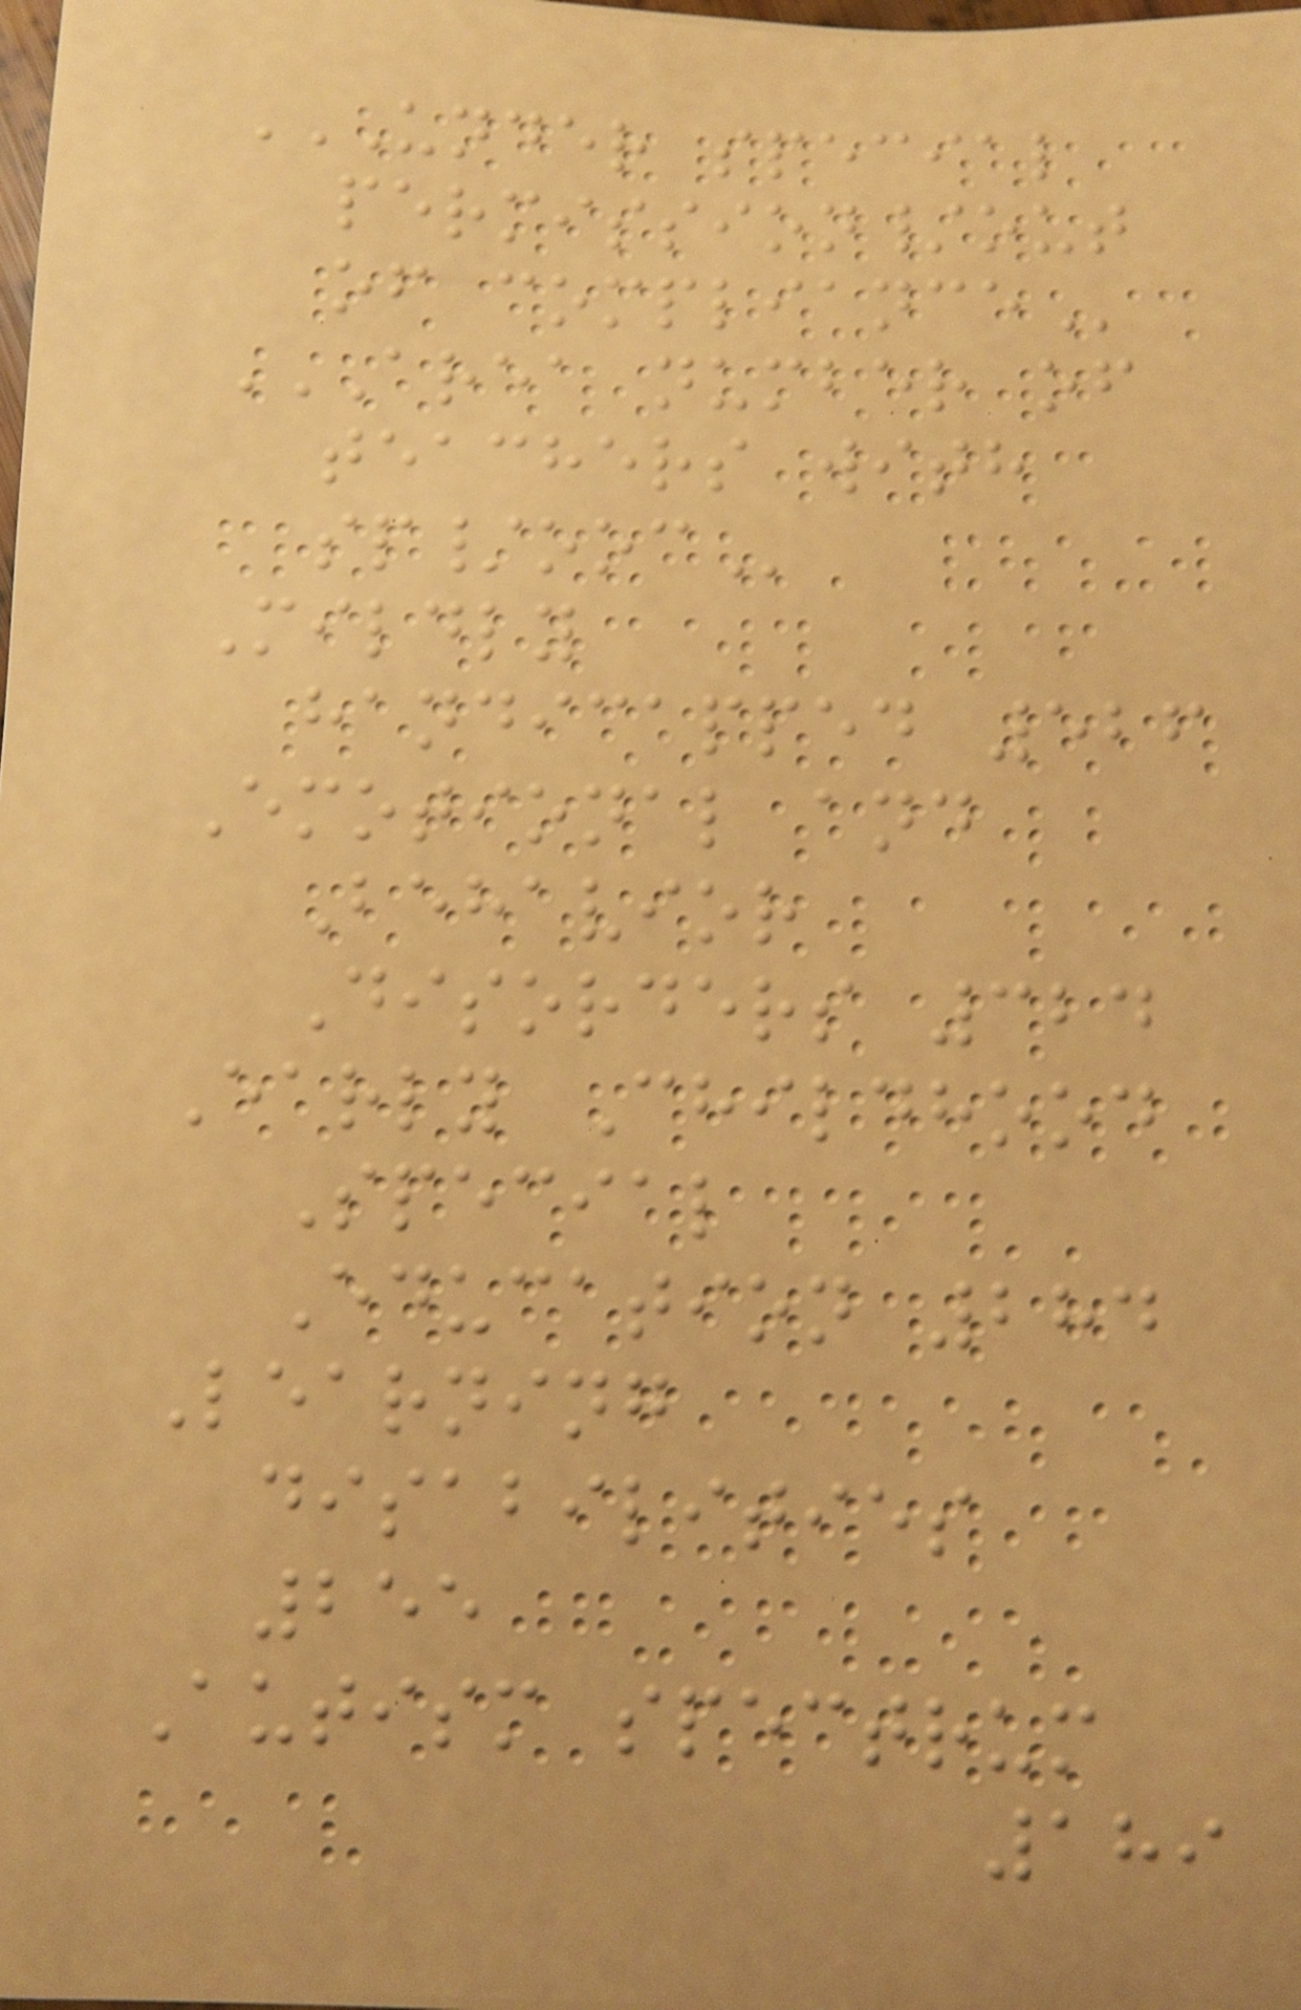UNDER SPECIAL
PERMISSION/OUT
OF COMPLIANCE
AREA NUMBER OF
TEACHERS WITH
SP/OOC
Mildly
handicapped 526
Emotional and
Behavior
Disorders 324
Early Childhood
Special
Education 284
Learning
disabilities
255
Autism spectrum
189
